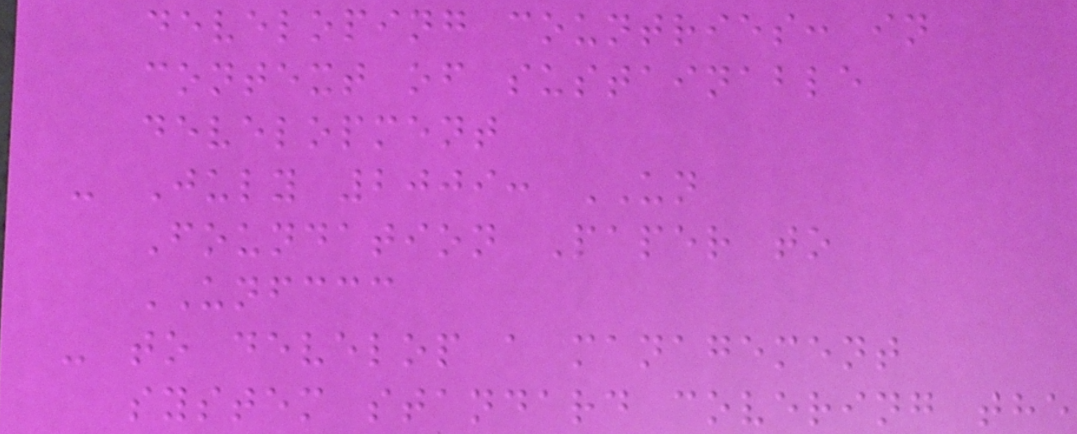developing countries: in
context of sustainable
development
- July 2009: UN
Foundation Paper to
UNFCCC
- to develop a management
system standard covering the
